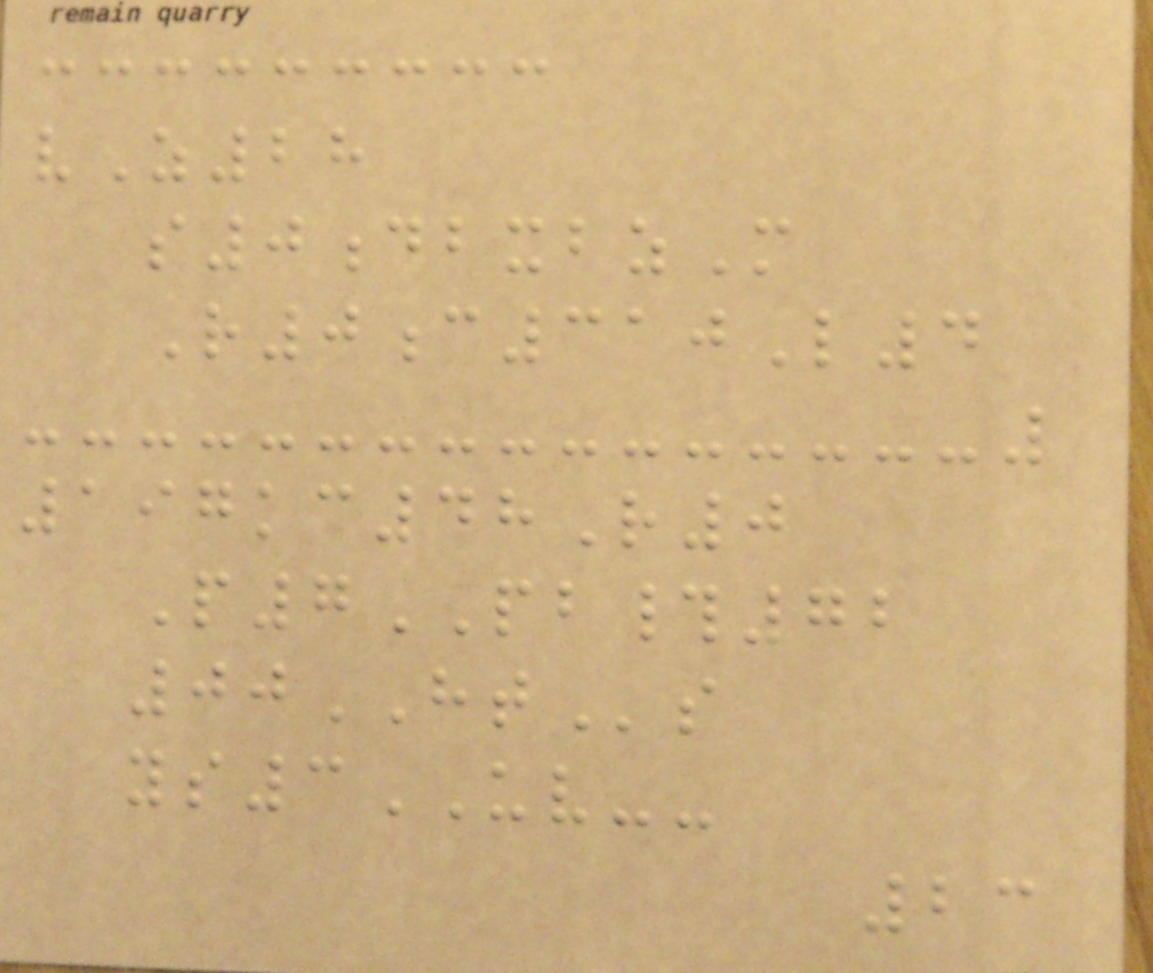vZ28
s0dbxbzM
R0c310L4
197kc48R0
P7PB#72
00HTs
ys3UV--
23
